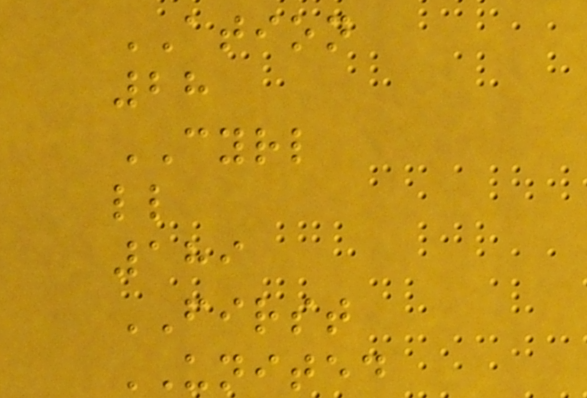ATION
28
CYRL
ll
189
FIRST
UNITED
